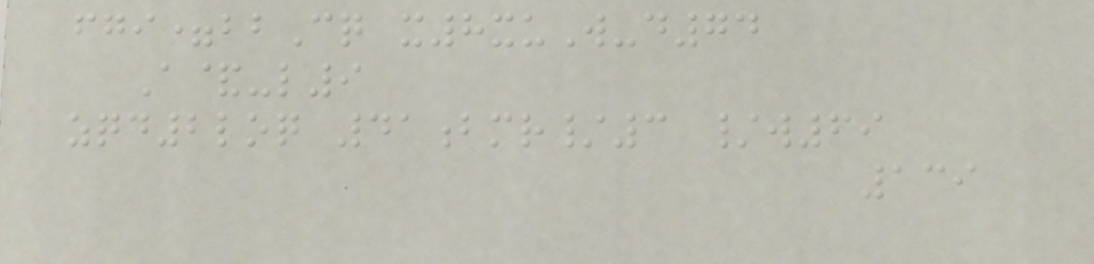fgi=bbCq x8xuW-d74
A&-l9
zqd2loq 41bmr/3 /w69
139
